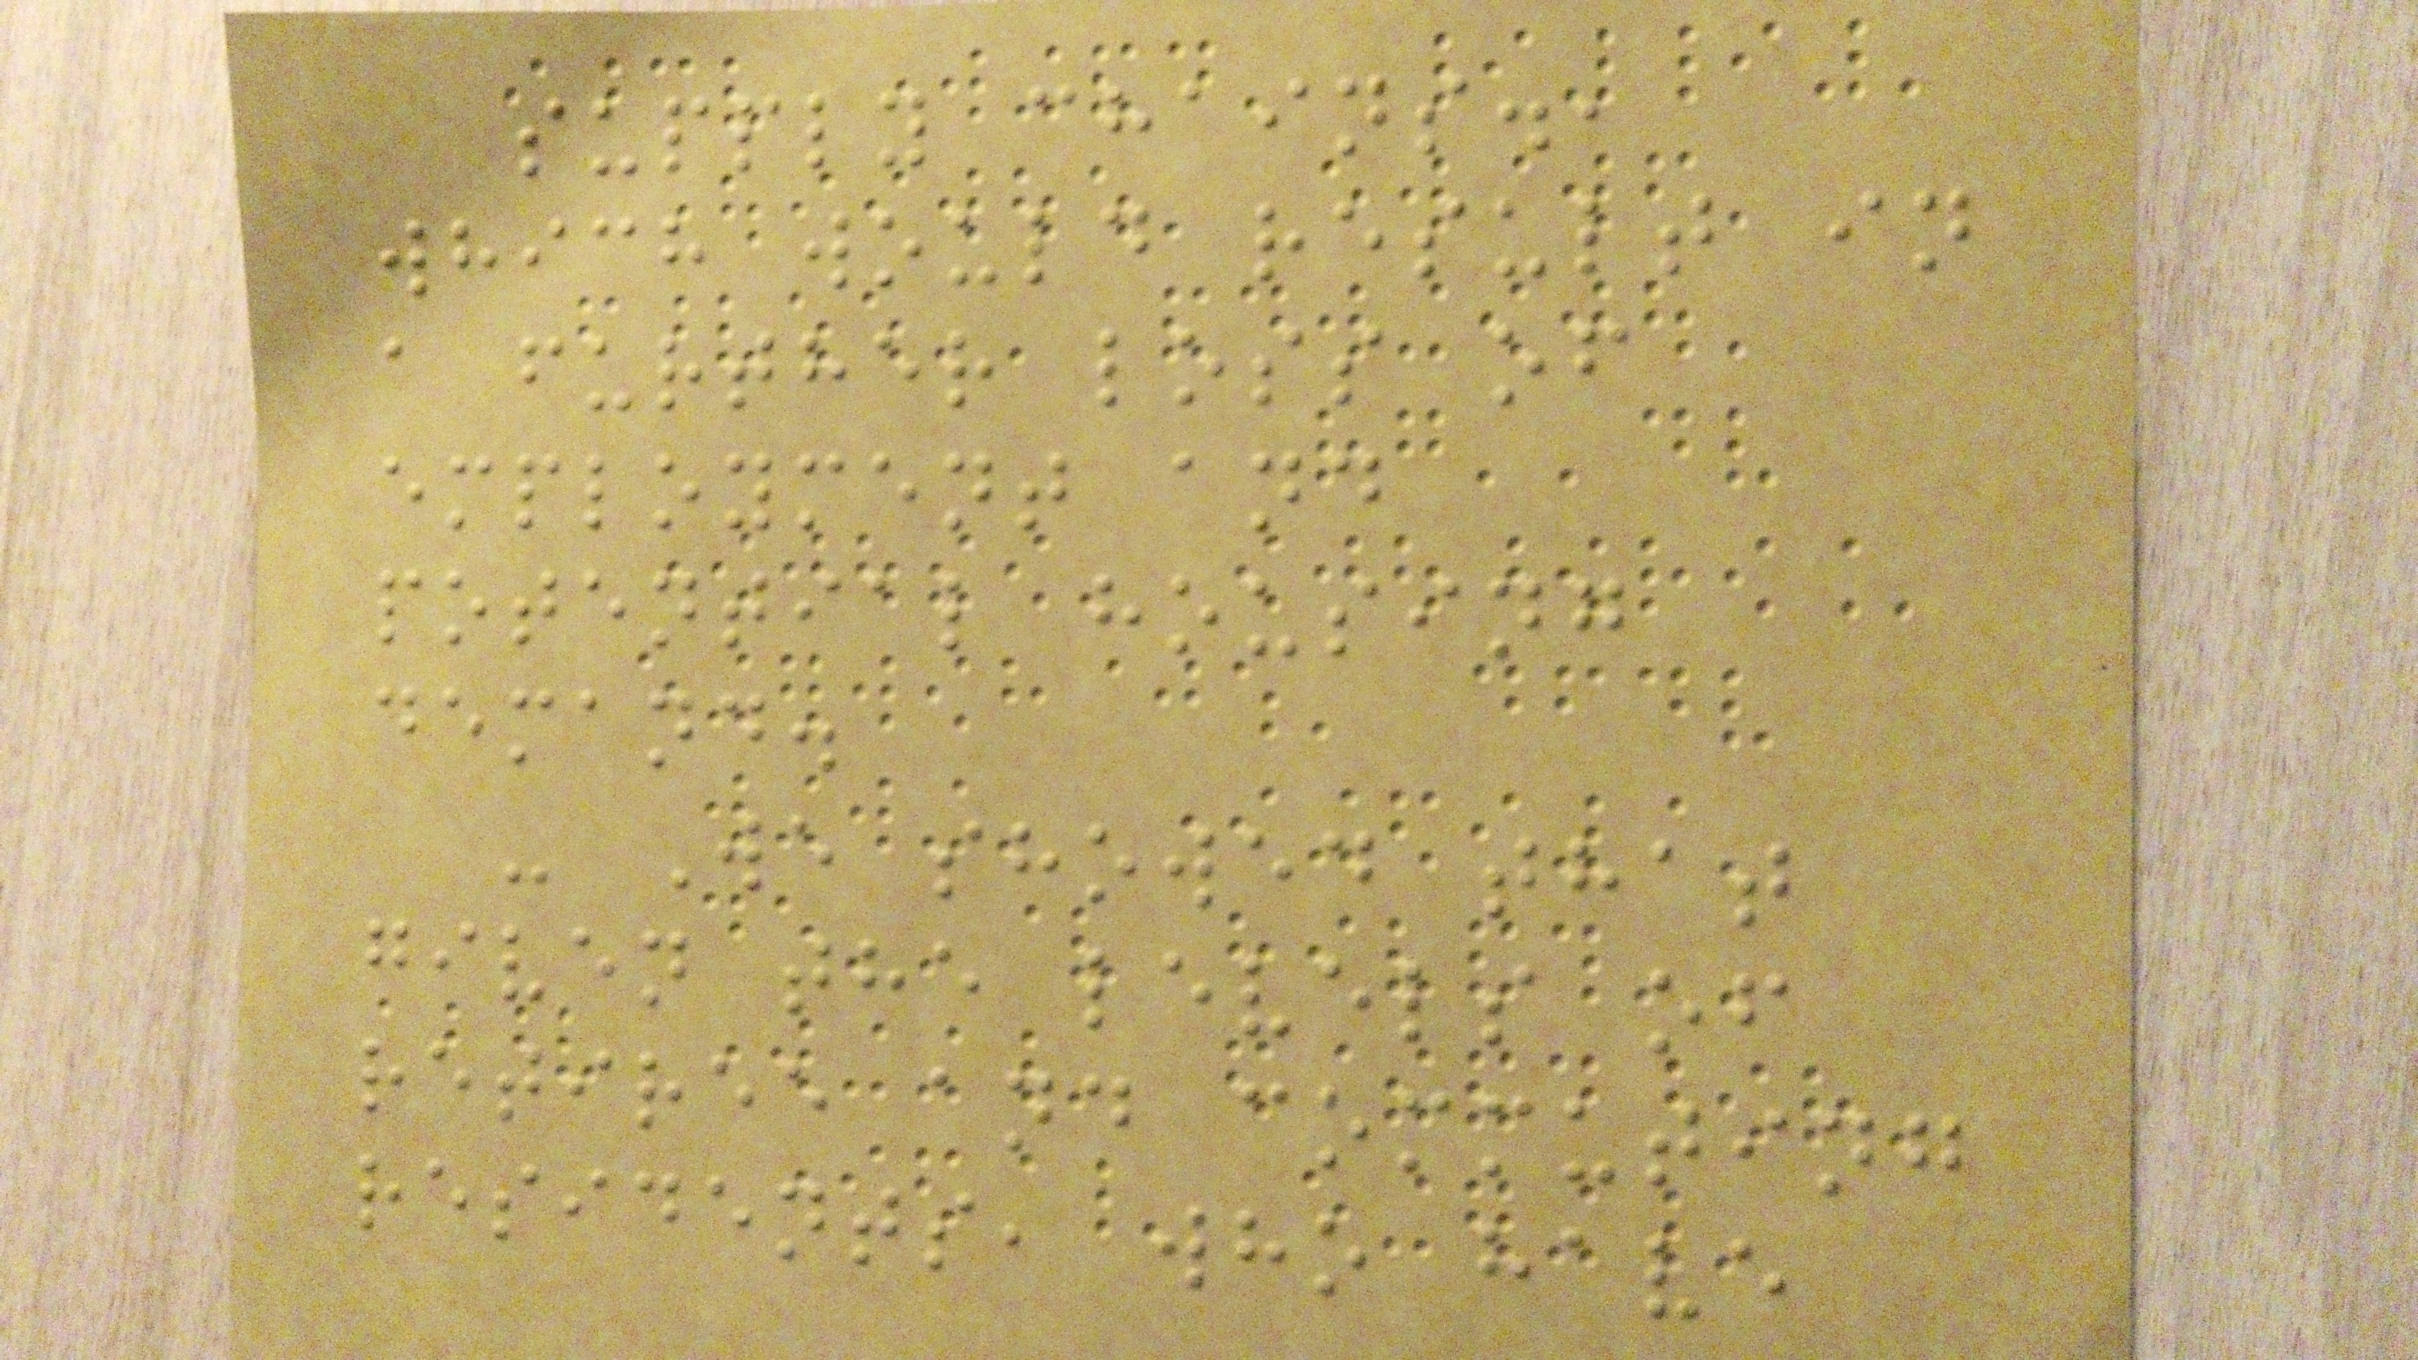supply chains.,
which would result in
a further loss of
employment and
potential housing
demand.
- We showed that
given the levels of
retiree and commuting
residents, who have
